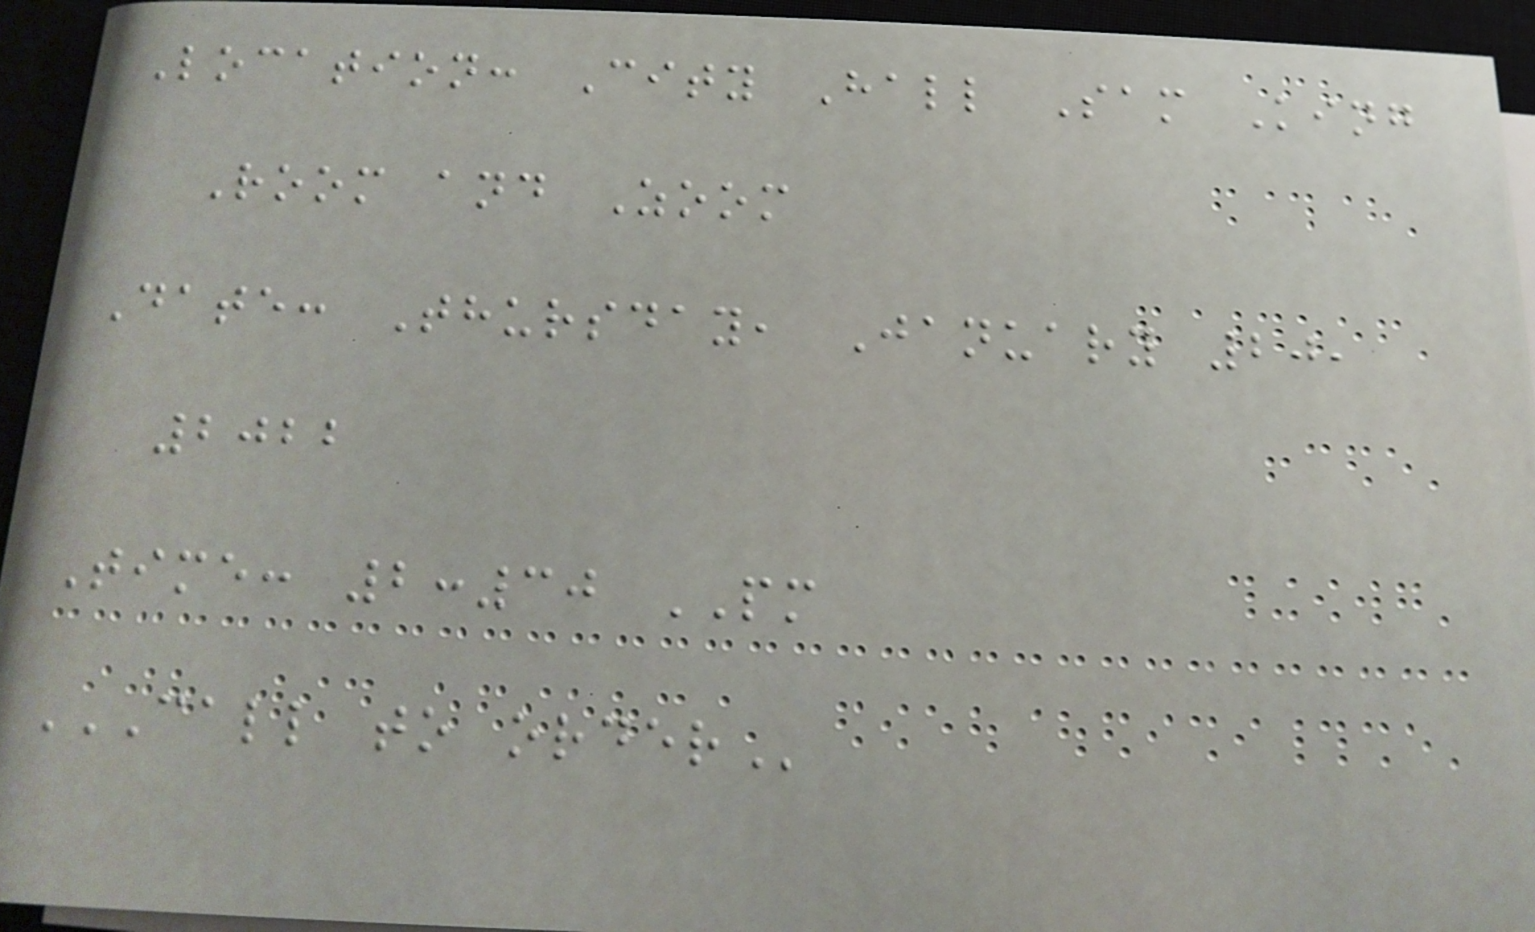Location: City Hall Sam King
Room and Zoom
Date: Thursday, January 20,
2022
Time: 2:30 PM
CALL TO ORDER
